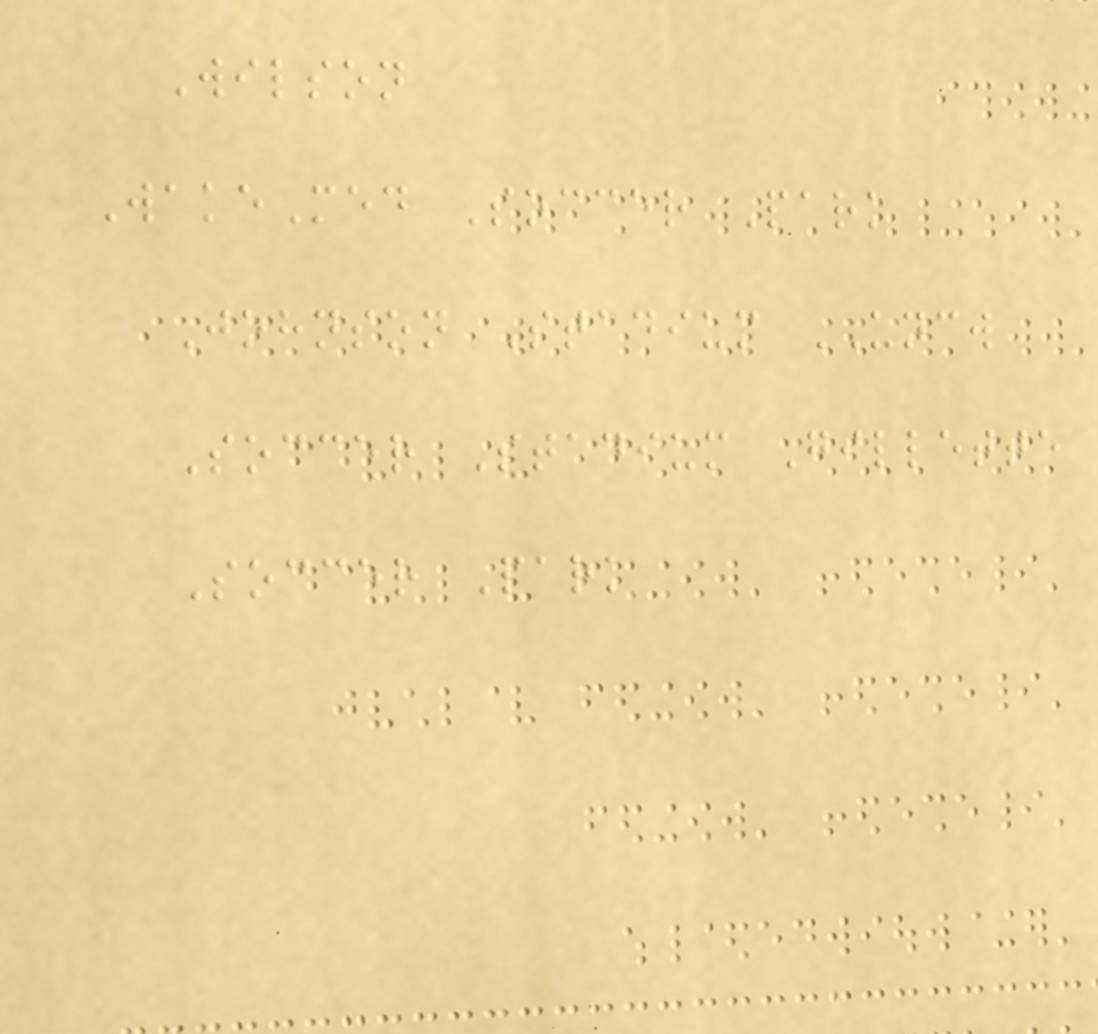Wilson
WakeMed Soccer Park
Johnson Stadium UNCW
Soccer Stadium Gillette
Soccer Park
